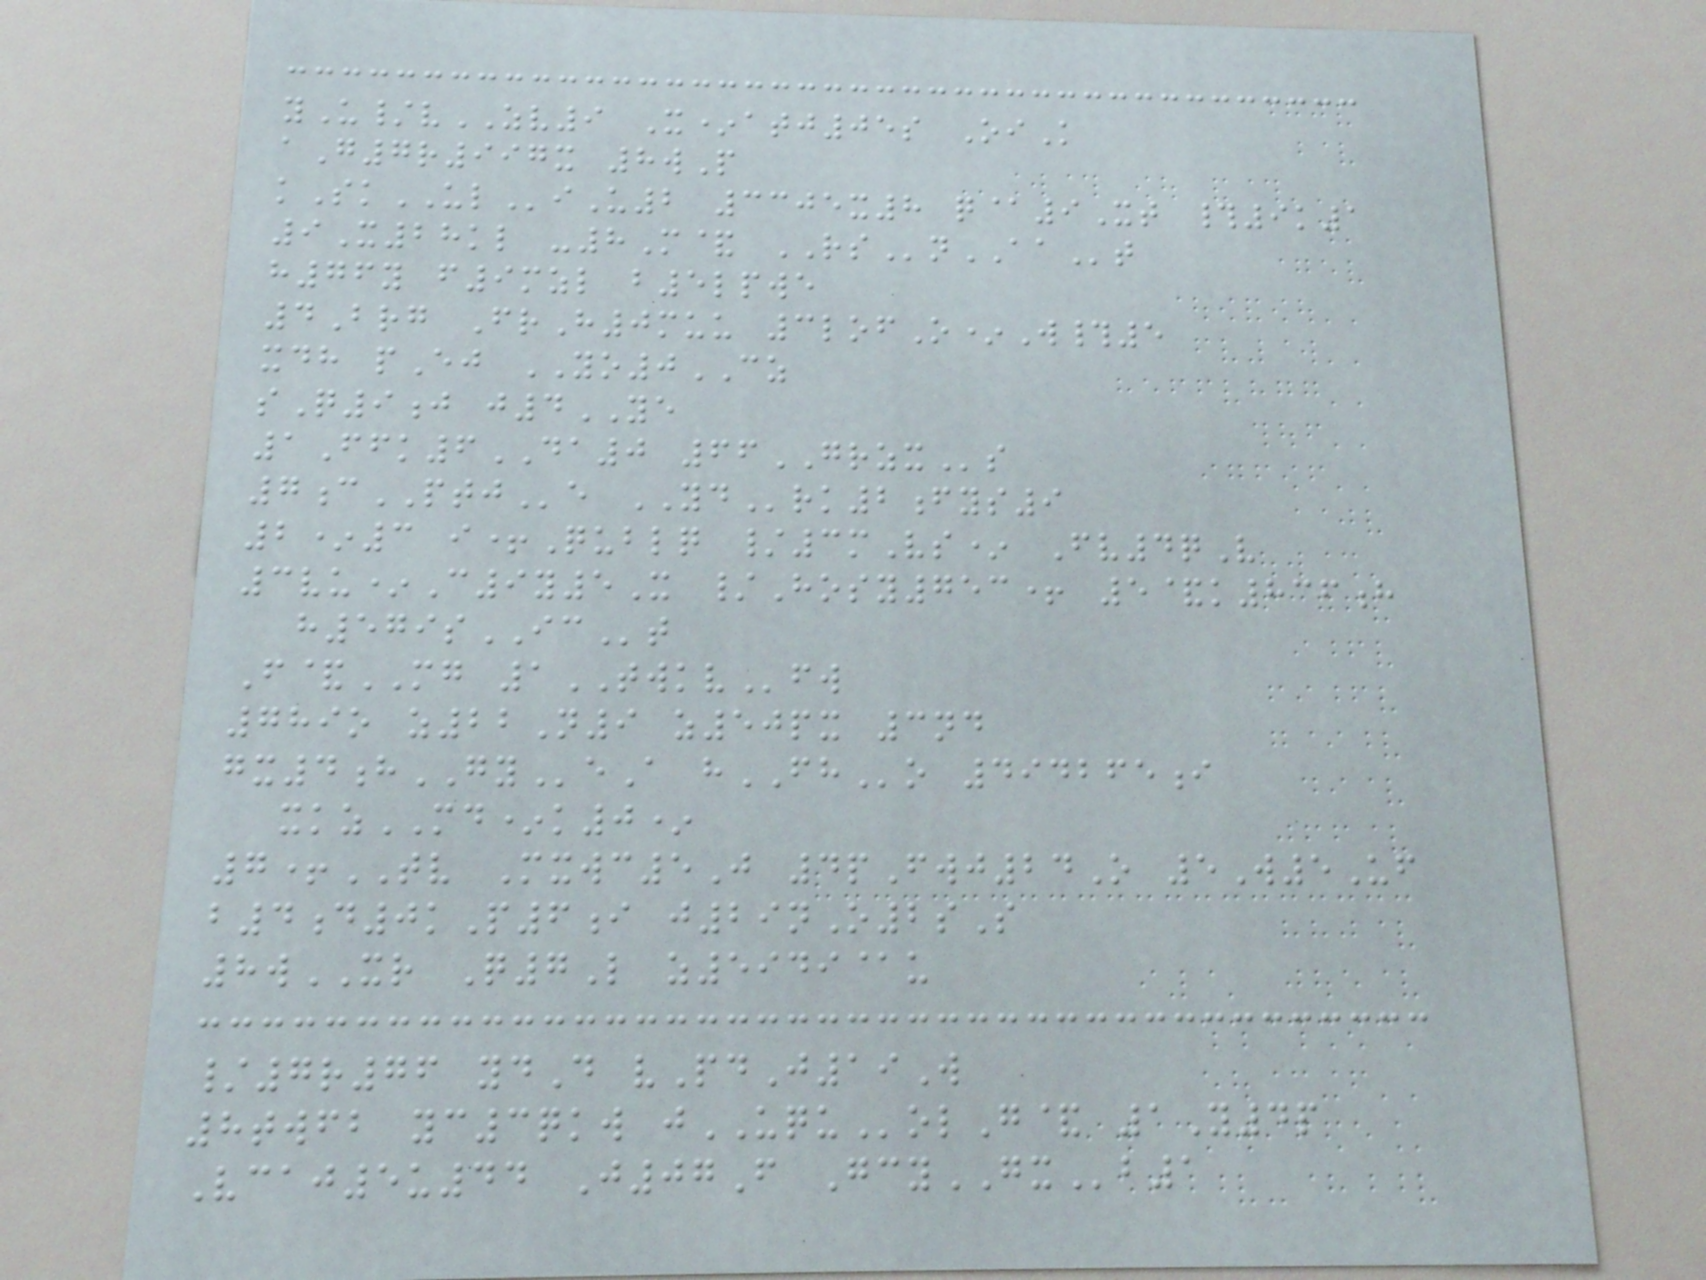yU/vZV9 X*atj05s OiK
aG7r997x 8wP
kSkULiU2 3305x8 q@9Xt #9k1
9X28kl -8M& RSnAAt
h76y f9mzl b5lpwe
4Brg FrH0muu 3lofO*W#5
xdh pEj YO0CZ
sQ9j j4YE
1Ffk6DA0 66GRZXs
7cPTJe YDrk2fys9
2*3 i+Qublq /3mVs* Fv4qV
3vu*C9y5X /Hosy753+ 5&k836h
h579sICt
F&MG 1TWKVfw
789o z22N9 z50px 3nd
gx4hGYeA hFHo 494265i
xkzMD*k0*
7+TV Mxwc5J 4pFwj24O 5W5Uf
b4d0kP6i j29nO2sS
8wXR Q7L z5949@u
/7r76 ydD vPdJ19W
8twfb yc3qkw jUQUolG& 1Y4p
Vcaj5u44 J07F GcyGXb1
